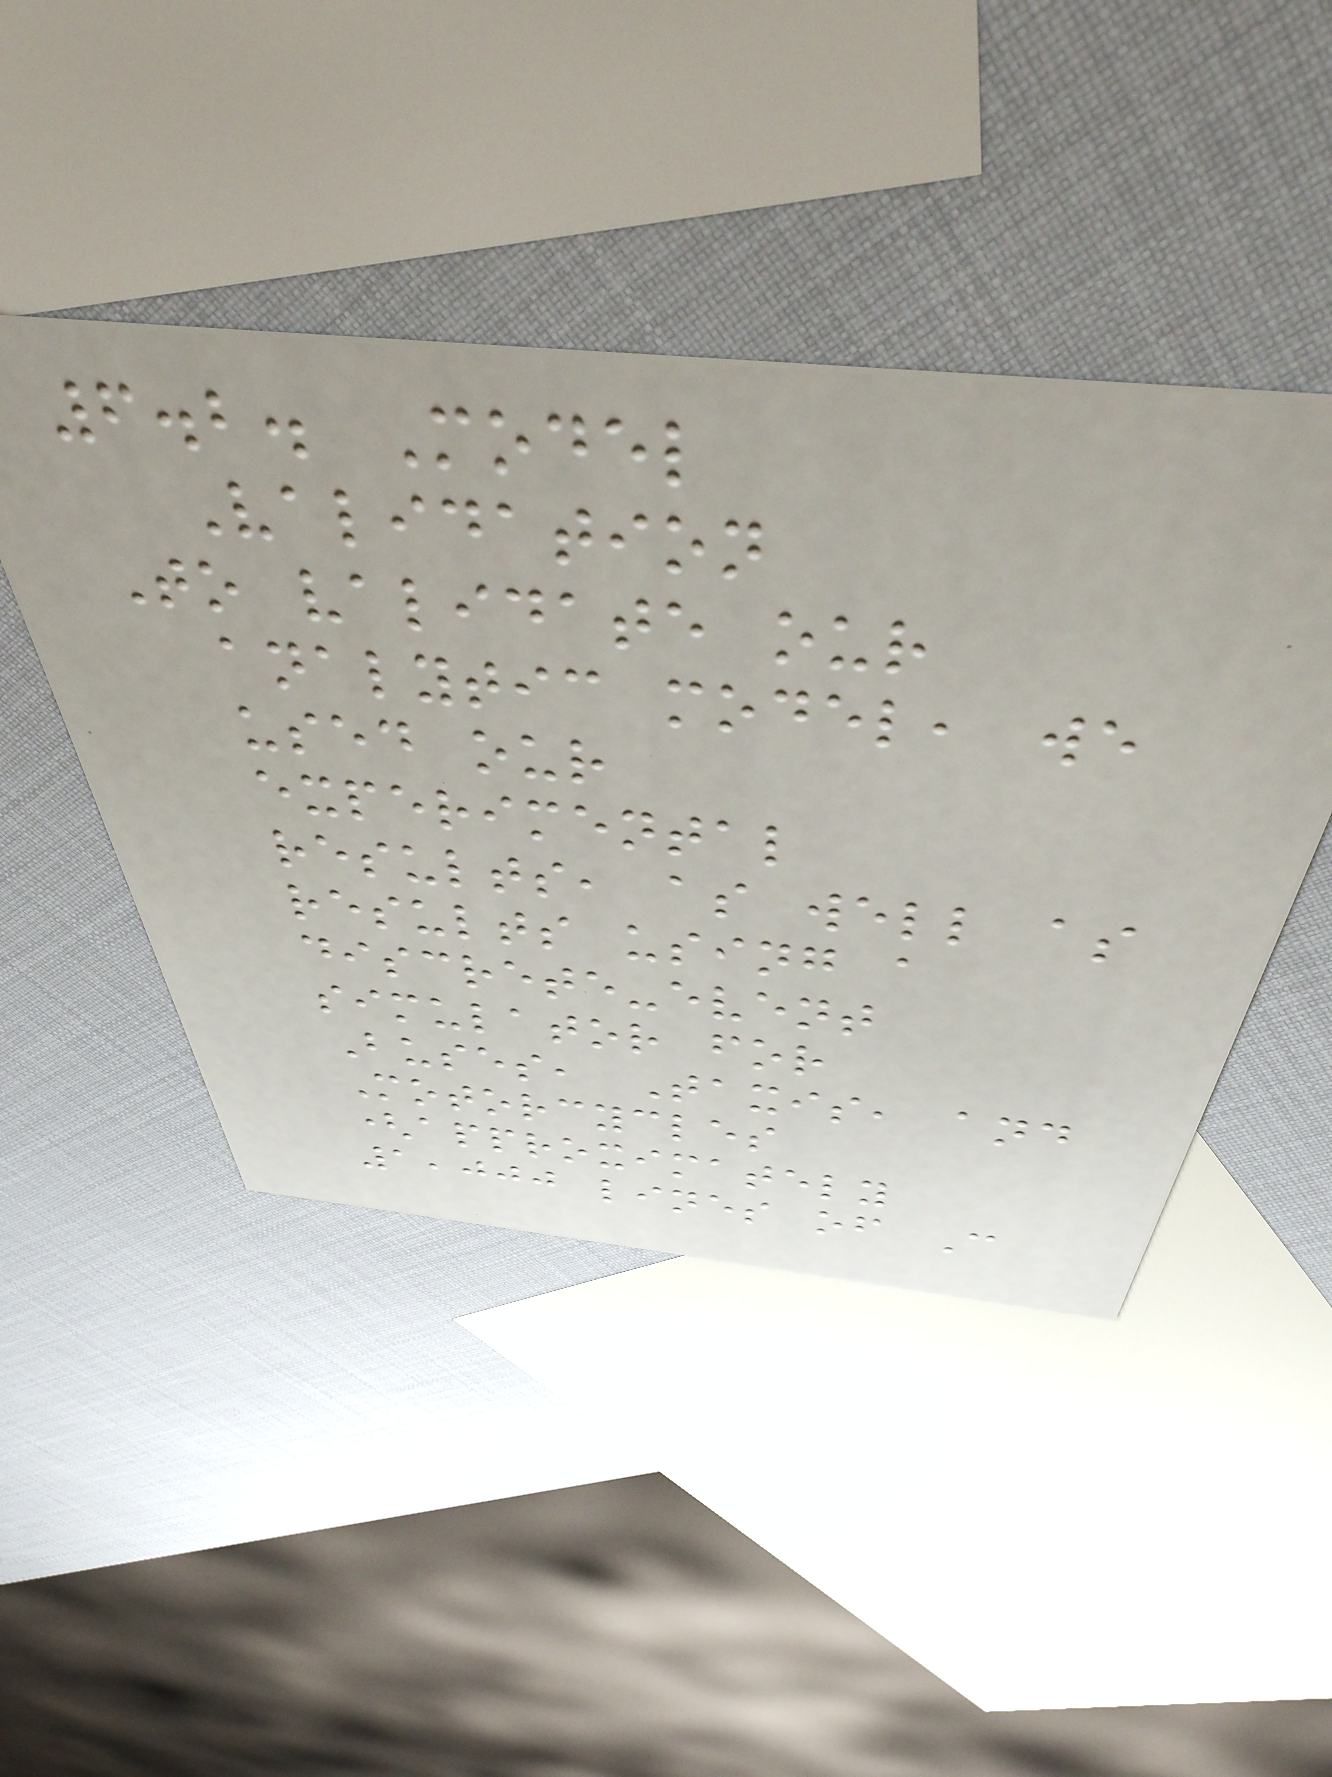6.2. Model
Validation
To validate our
analytic model, we
used our
experimental
results, as well as
results using a
discrete-event
simulator for
Buses, Taxis, and
Motorcycles
(approximately
1,000 lines of C
